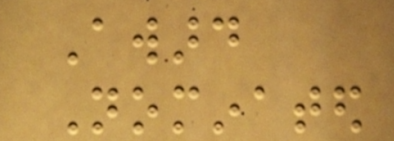Award
Nominated
